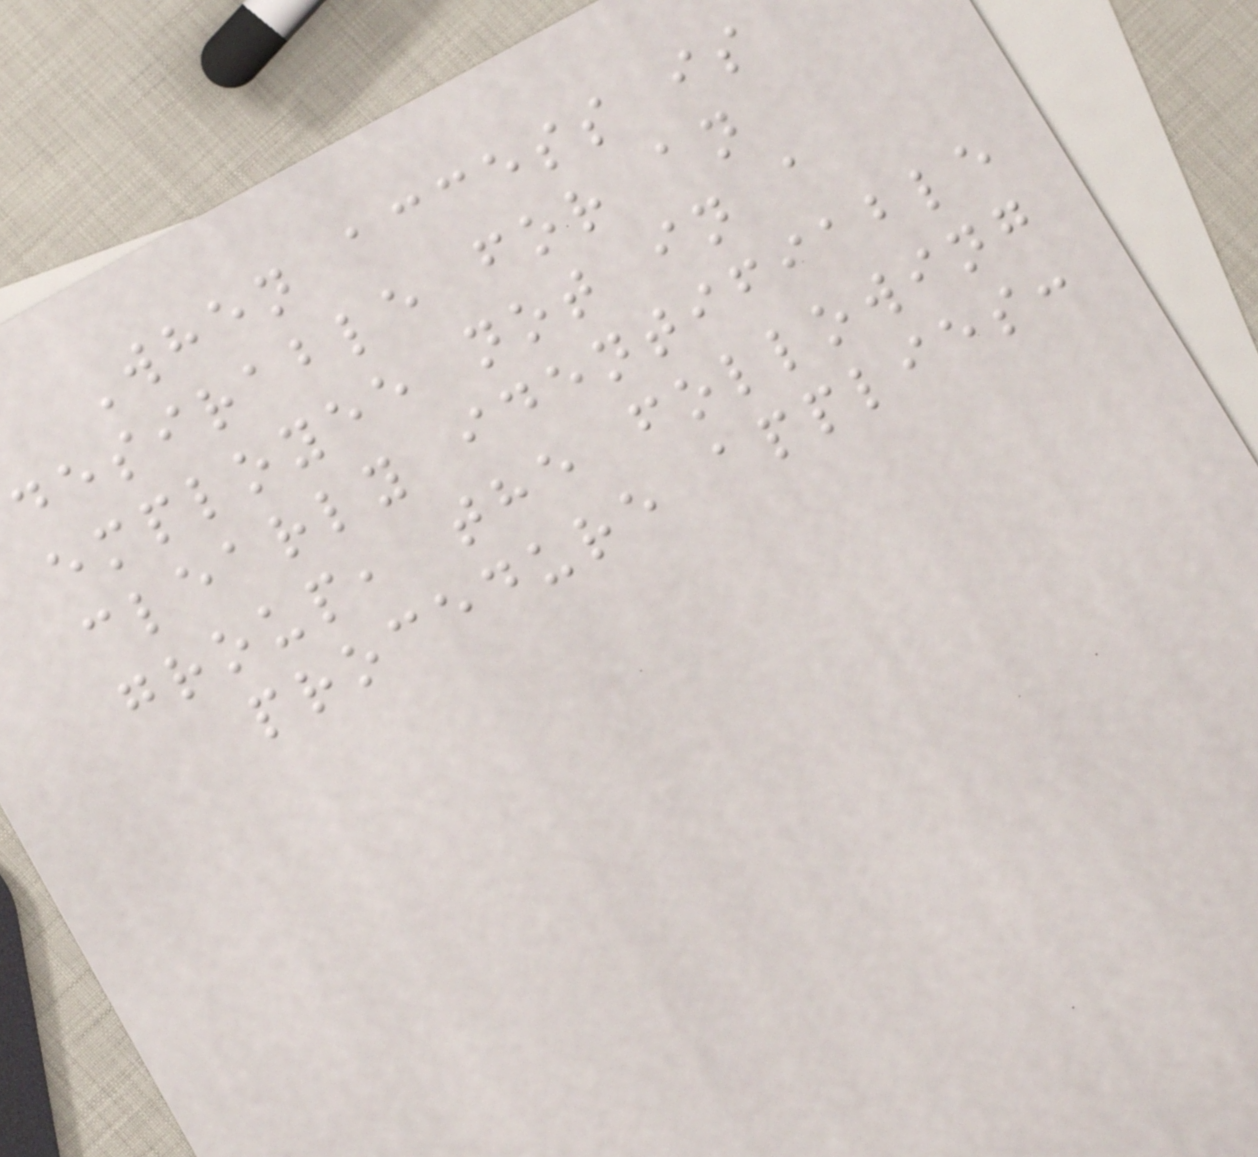When access is
desirable for an
employee not in a
clearly identifiable
group, the following
procedure applies:
